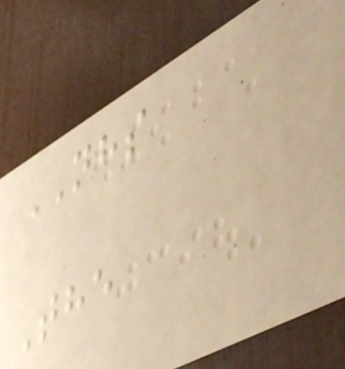NHS
The
